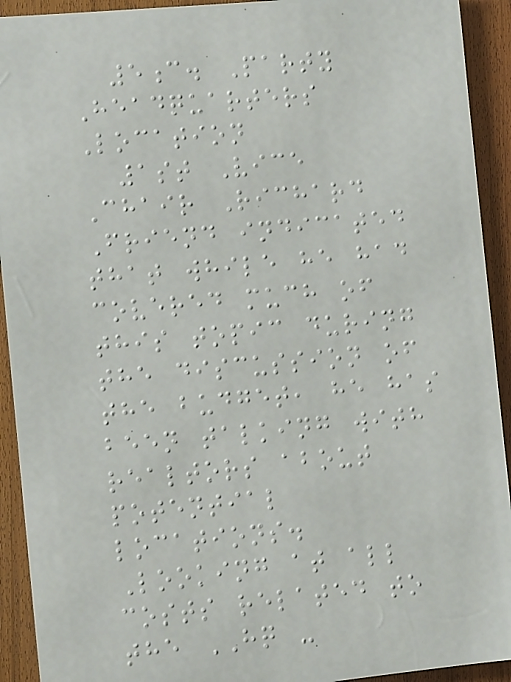5c. Party
Headquarters
Location
1st Vice
Chair Richard
Friend indicated
that while he had
covered much of
this topic during
the discussion of
the budget, he has
been talking with
realtors about
potential
locations.
Looking at all
costs related to
the HQ -
